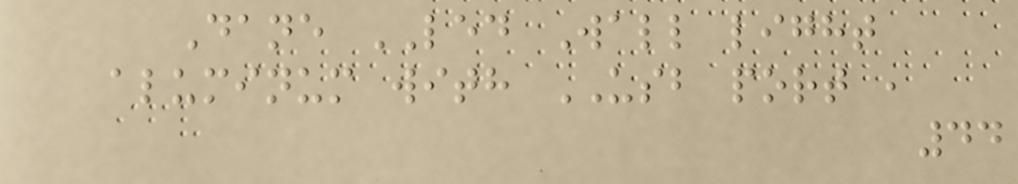Dane LED Wall light
aluminum with USB port ,
44
